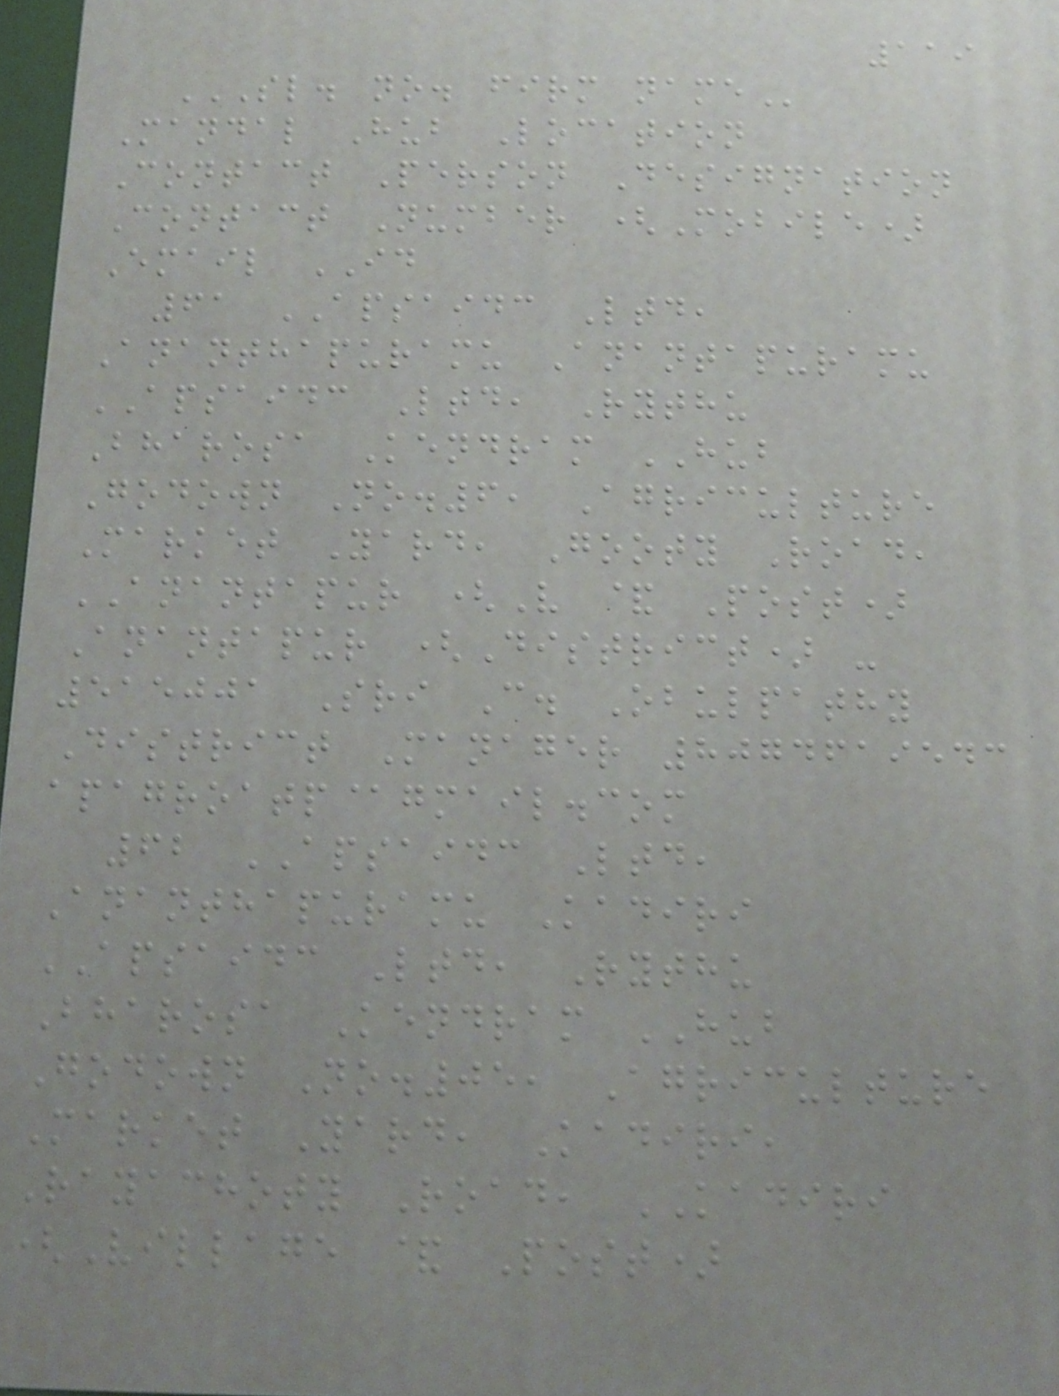119
SL. NO. FIRM NAME
Mandal Hub Location
Contact Person Designation
Contact Number (Mobile)
Email ID
61 APSAIDC Ltd,
Ananthapuramu Anantapuramu
APSAIDC Ltd, Rythu
Bharosa Kendram HUB
Godown No.6, Agriculture
Market Yard, Gooty Road,
ANANTAPUR (V & Post)
Anantapur (District) -
515001 Sri C. Obulpathy
District Manager 8074619543
apagroatp@gmail.com
62 APSAIDC Ltd,
Ananthapuramu Kadiri
APSAIDC Ltd, Rythu
Bharosa Kendram HUB
Godown No.05, Agriculture
Market Yard, Kadiri,
Rayachoty Road, KADIRI
(Village & Post)
